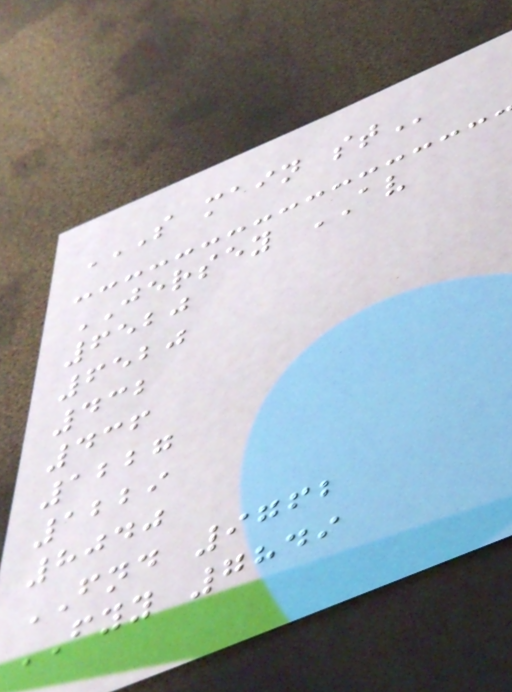S MAIN ST
JERSEY AV
6520
6520
432
436
1227
1229
8040
FND 9762
FYY 7849
